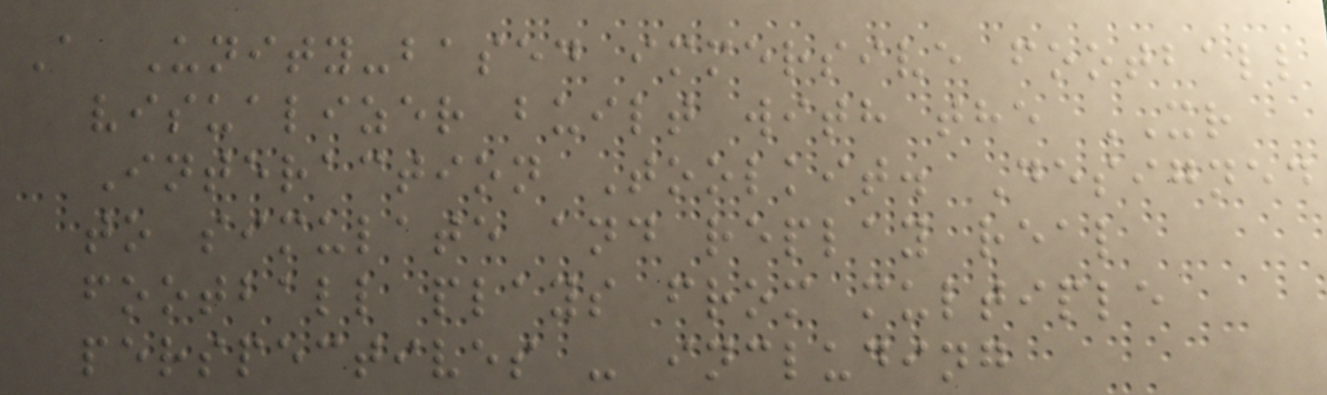A Unity-based immersive football
visualizer built with the XR
Interaction Toolkit. Designed
to simulate and replay real
football plays from multiple
perspectives - including
